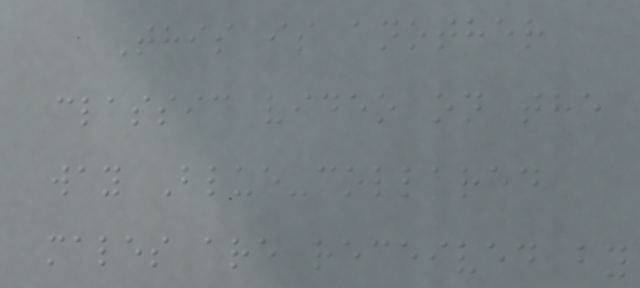This is another
classic video on the
way Blue-collared
males are received by
